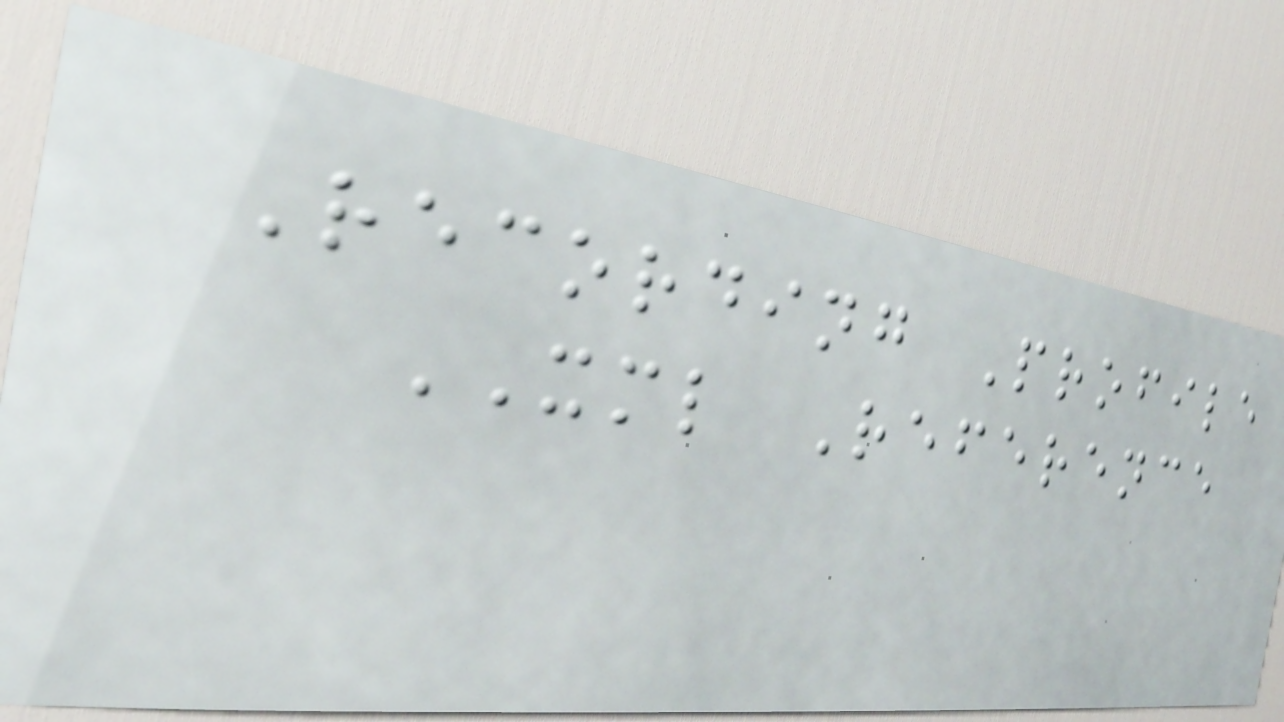Recording Profile
XML Reference
